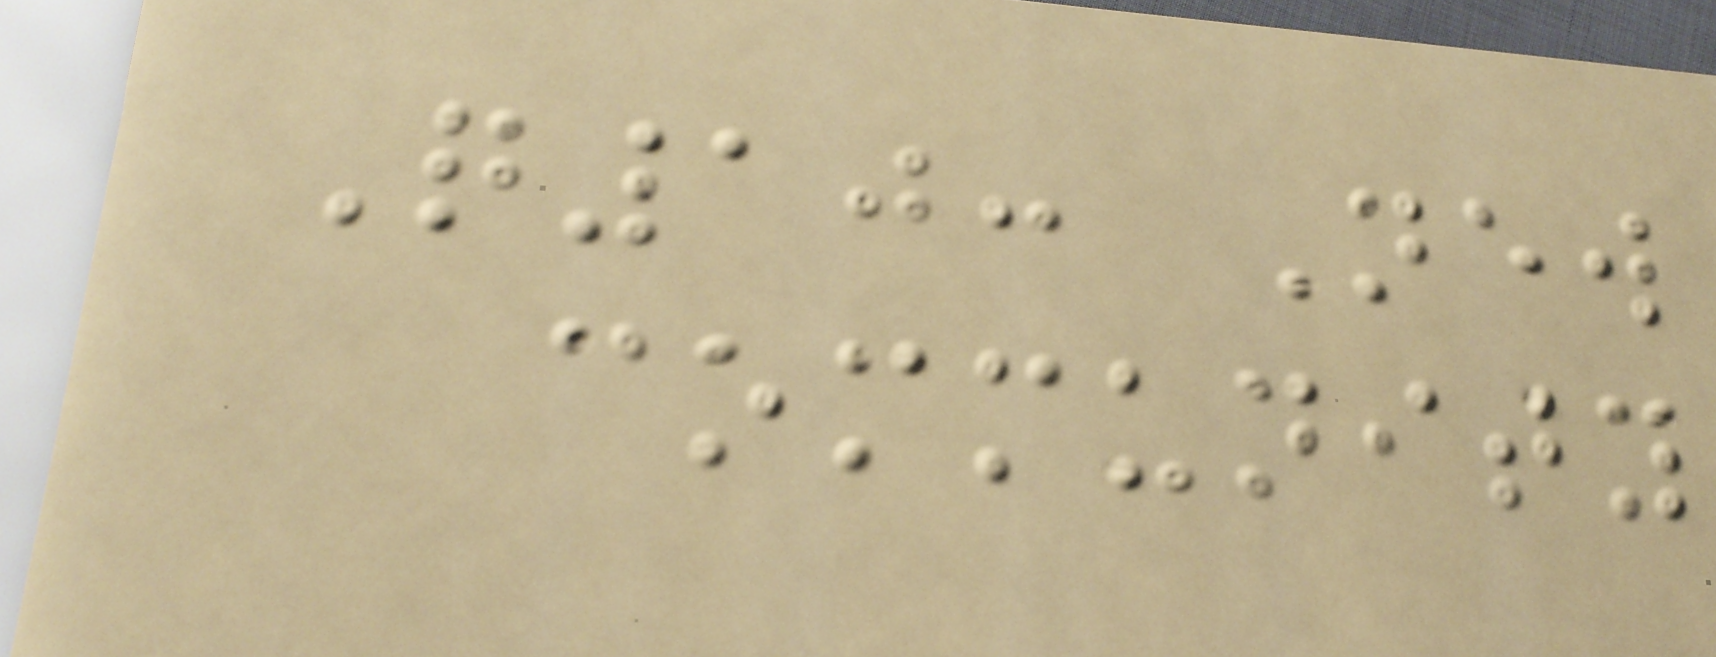Q10: New
community
